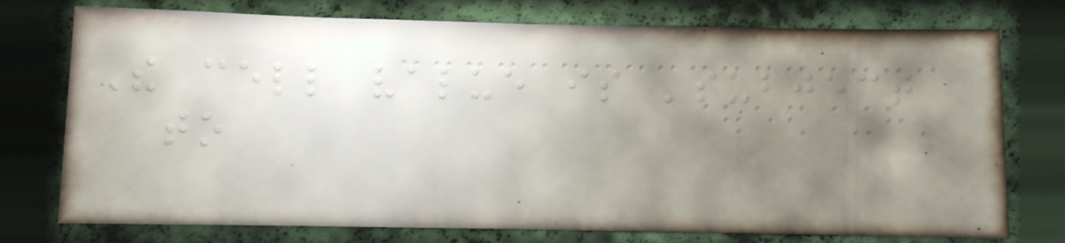The cell value is 'subject
to
